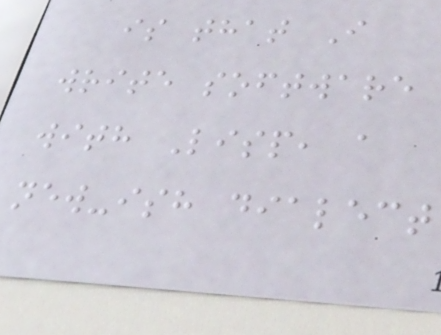is that I
write software
with Lisp, a
new-ish dialect
